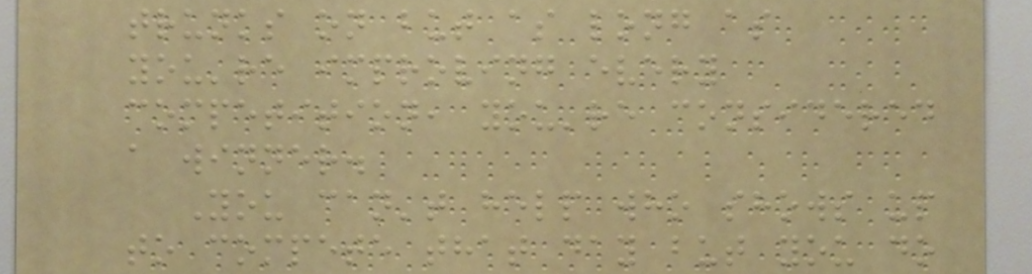trunks on but as long as
you're improving every
competition, you're considered
a winner.
You can't help who shows up
to compete that day but you do
